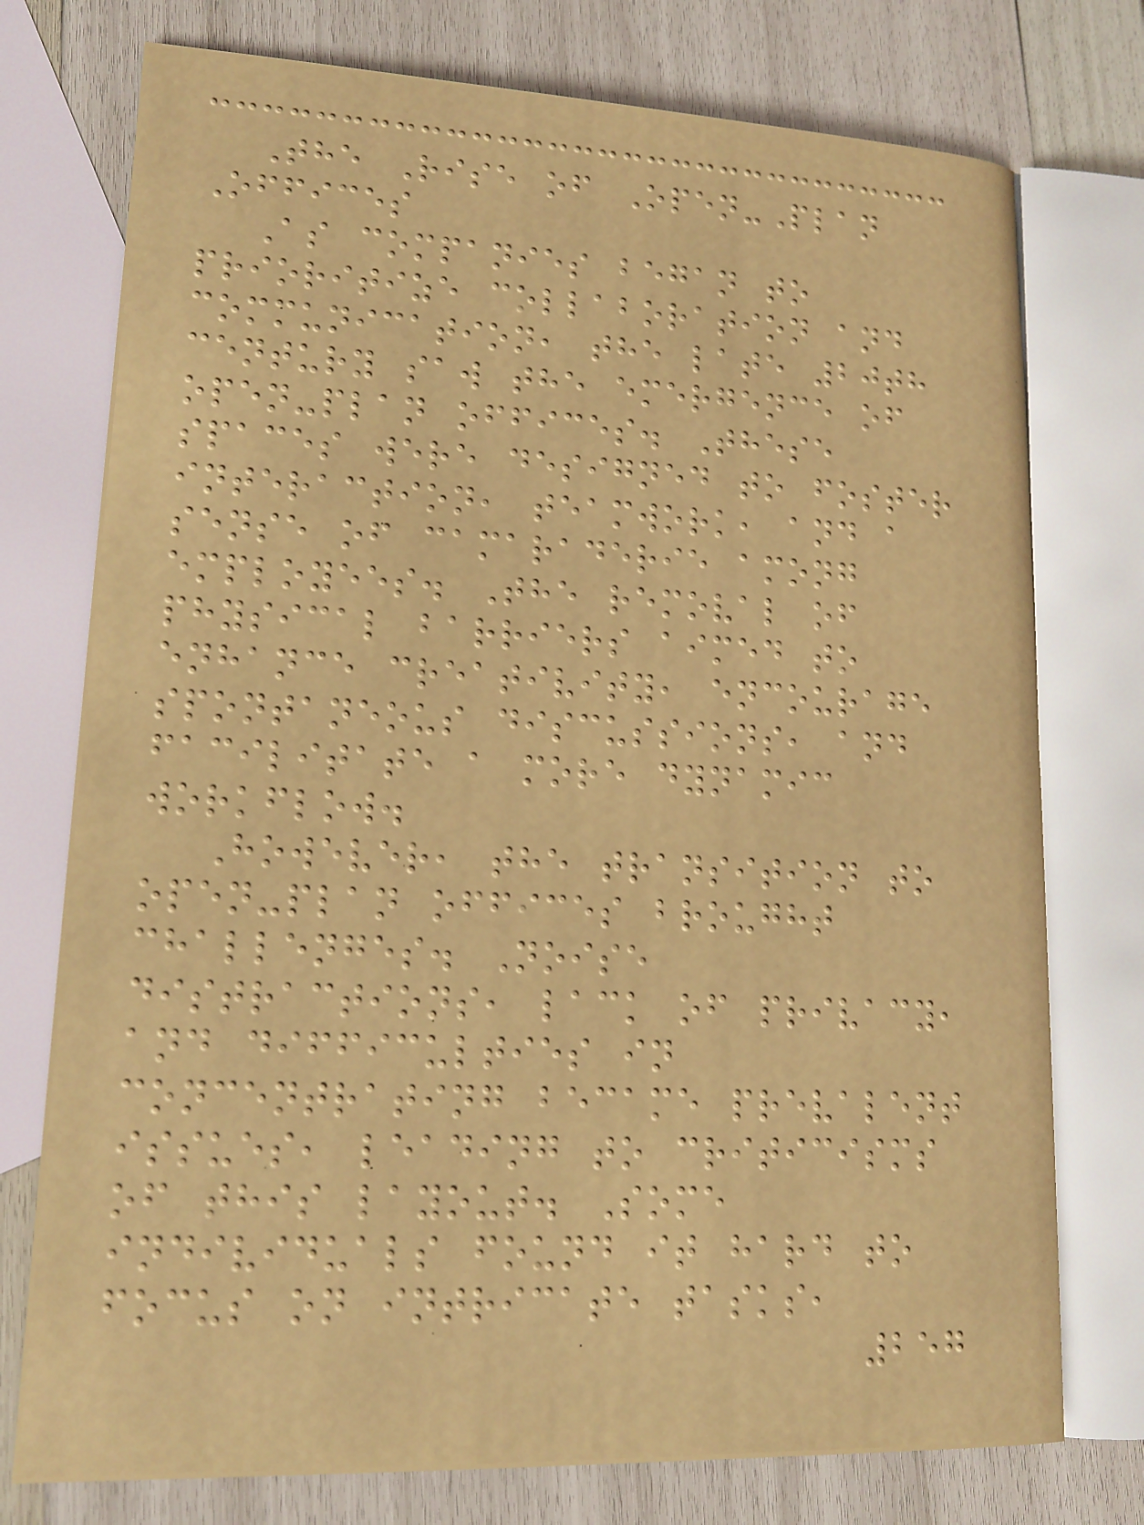The Rise of Open-Plan
Offices
As companies began to
prioritize collaboration and
communication, the late 20th
century saw the emergence of
open-plan offices. These
spaces were designed to foster
interaction, teamwork, and a
sense of camaraderie among
employees. The removal of
physical barriers aimed to
enhance creativity, encourage
spontaneous discussions, and
facilitate a more dynamic
workflow.
However, the transition to
open-plan offices brought
challenges. Noise
distractions, lack of privacy,
and difficulties in
concentrating became prevalent
issues, leading to criticisms
of this layout. Some
individuals found it hard to
focus on intricate tasks,
257
